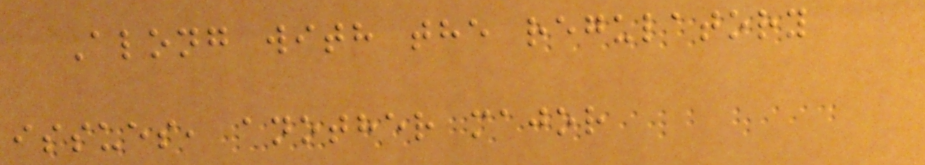Along with the regulatory
issues, another major
